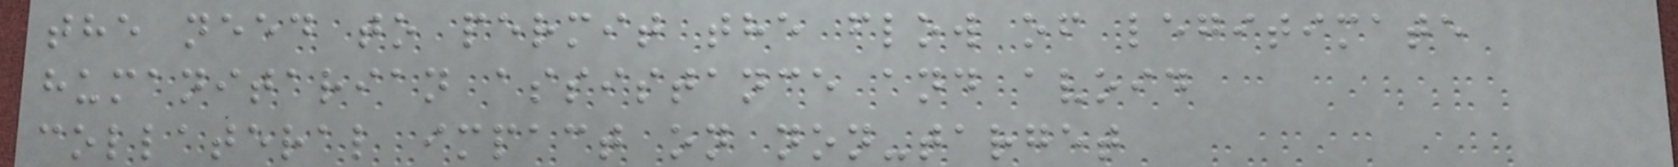the need to permit the flow of legitimate
humanitarian assistance and avoid
collateral impact on non-target
